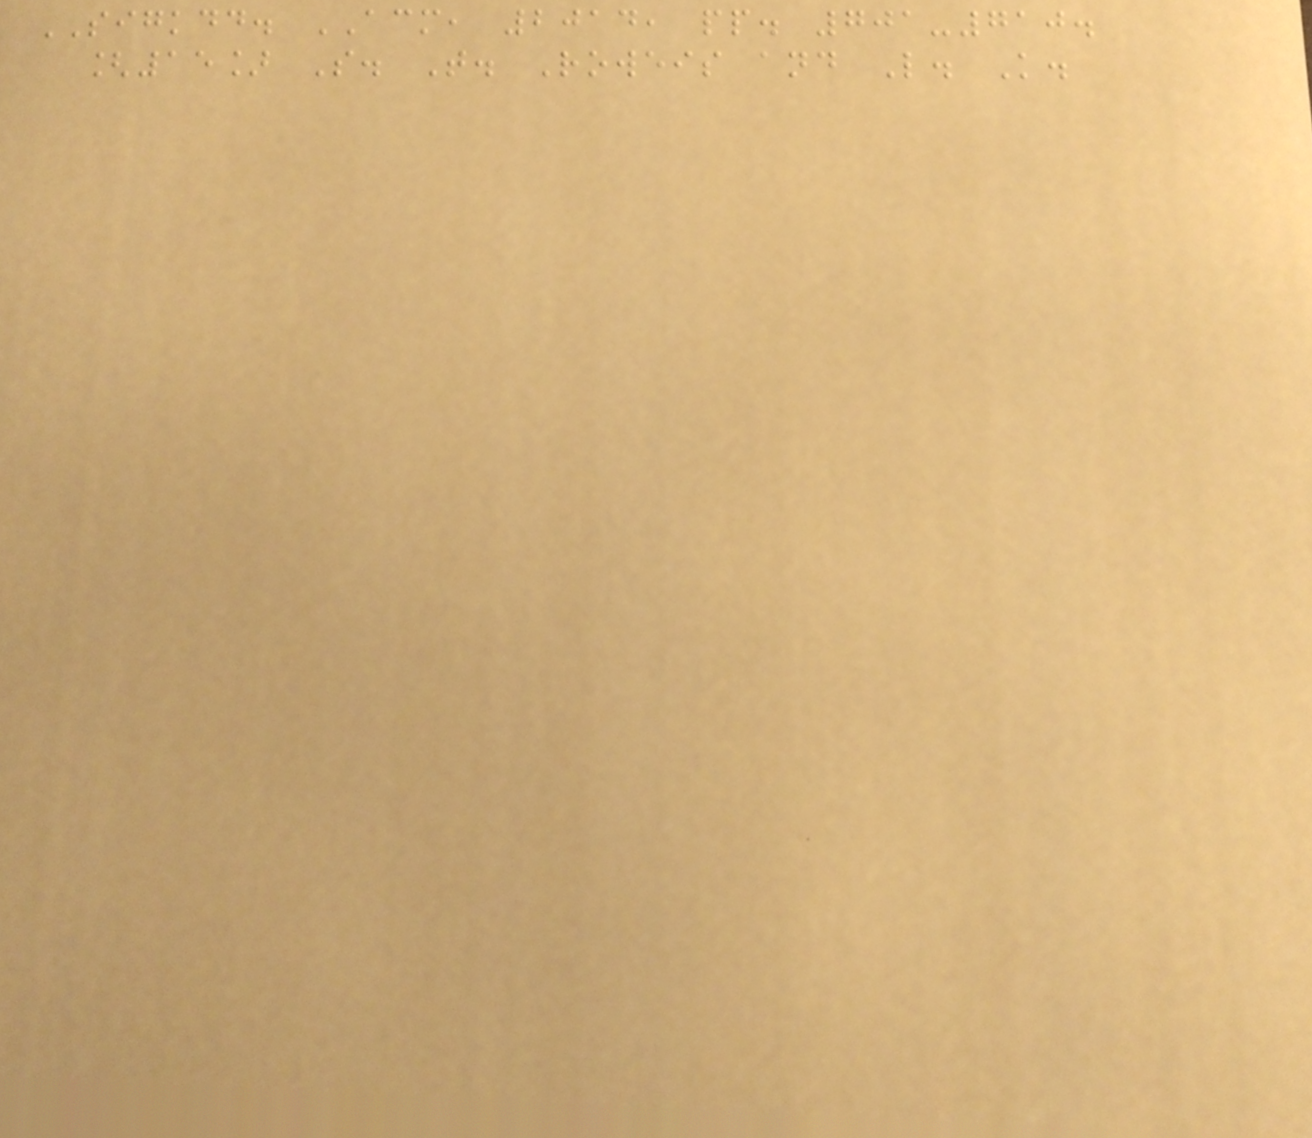SIGKDD. ACM, 2014, pp. 701-710.
[15] S. T. Roweis and L. K.
